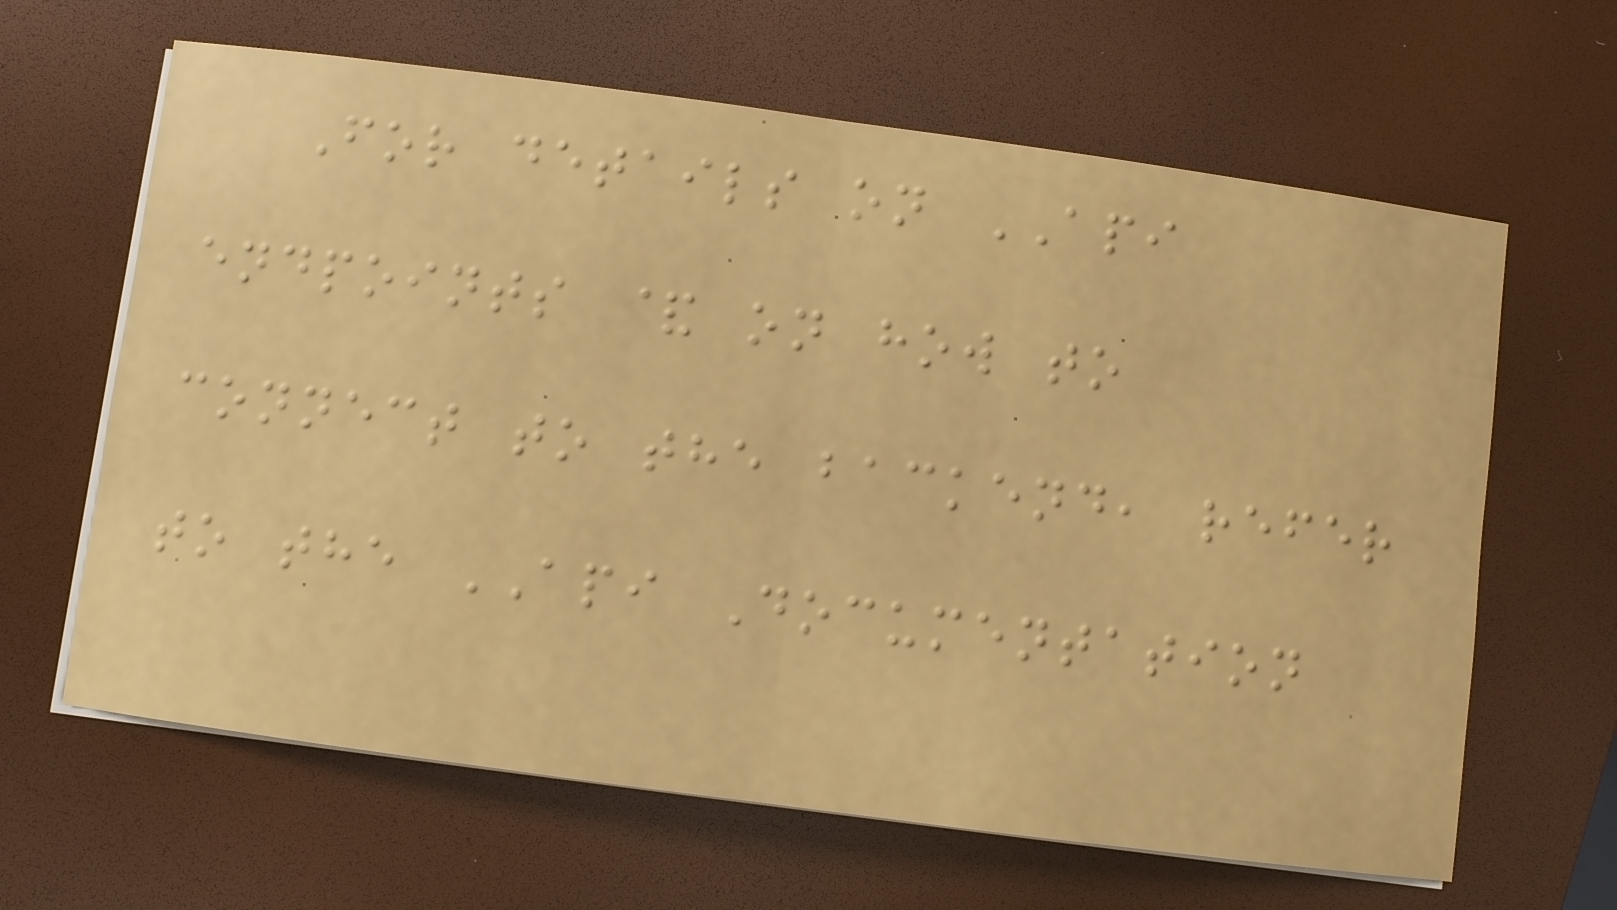For details on API
endpoints & on how to
connect to the backend, refer
to the API Documentation
